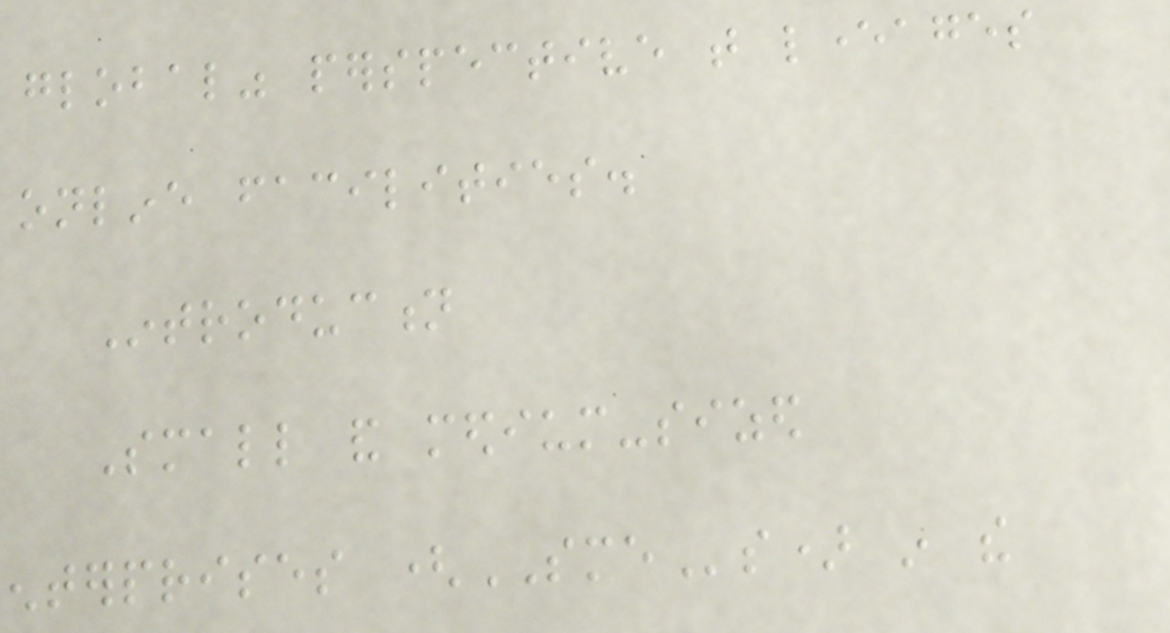global" perspective that leverages
online facilities.
Introduction
Small and medium-sized
enterprises (SMEs) in the
